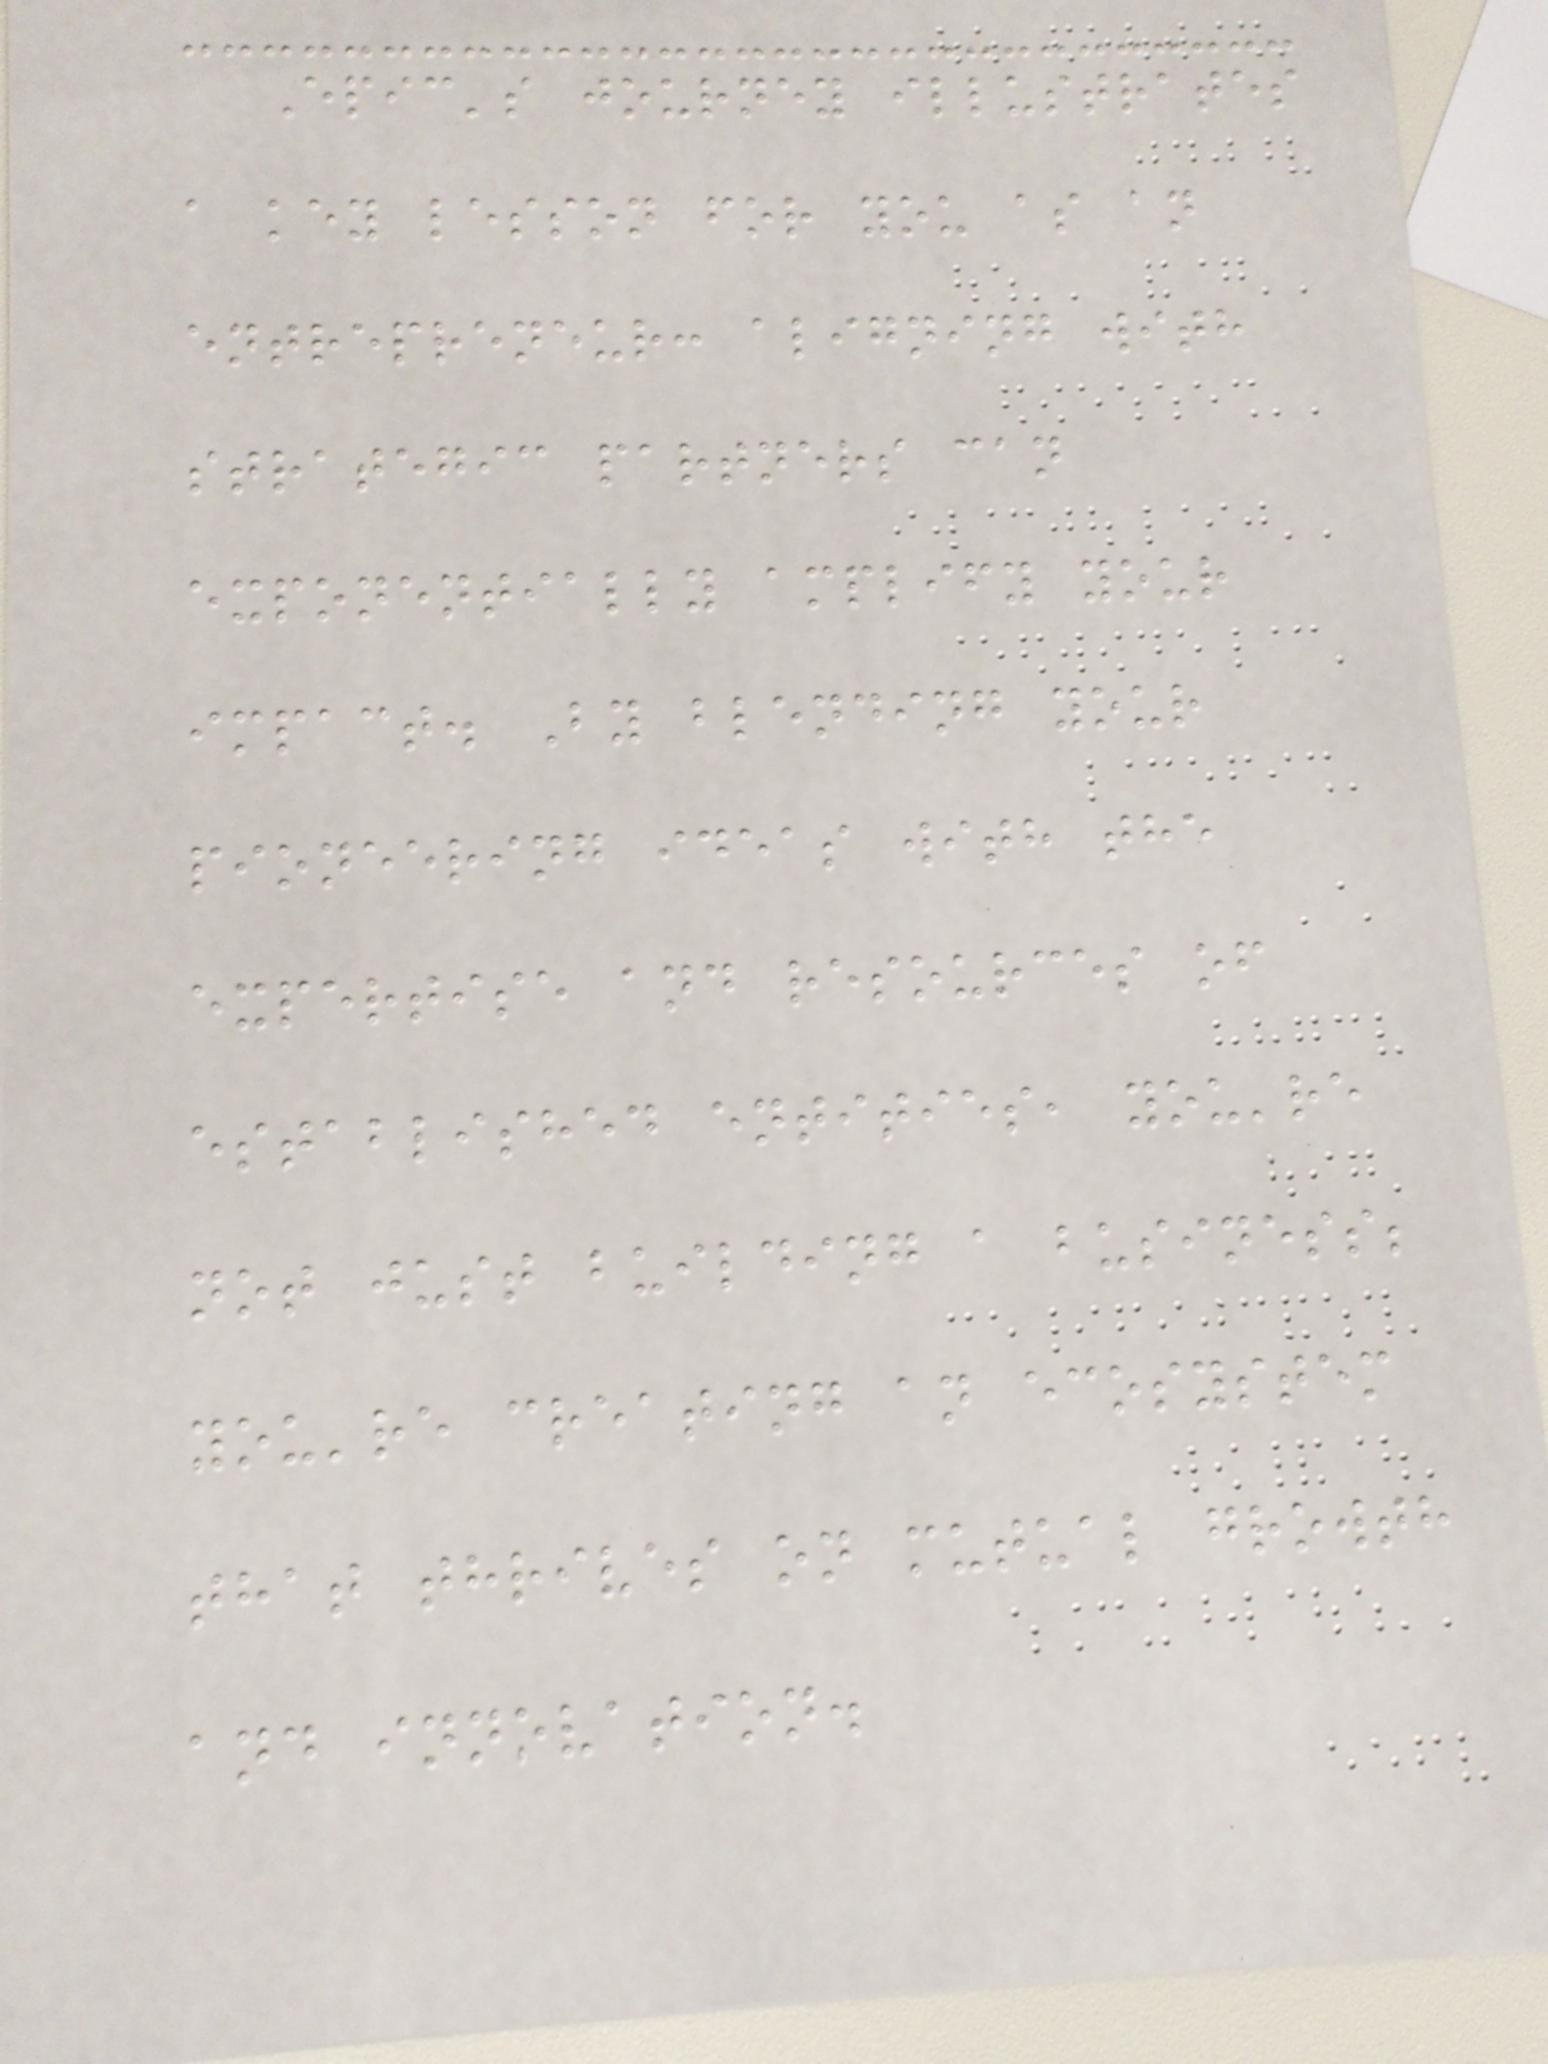Epic's journey illustrates
a key lesson for you as an
entrepreneur: aligning with
strategic partners can
exponentially amplify your
impact. By blending your
pioneering ideas with the
expertise and resources of
established entities, you're
not just building a business;
you're creating an ecosystem
that thrives on mutual growth
and innovation.
